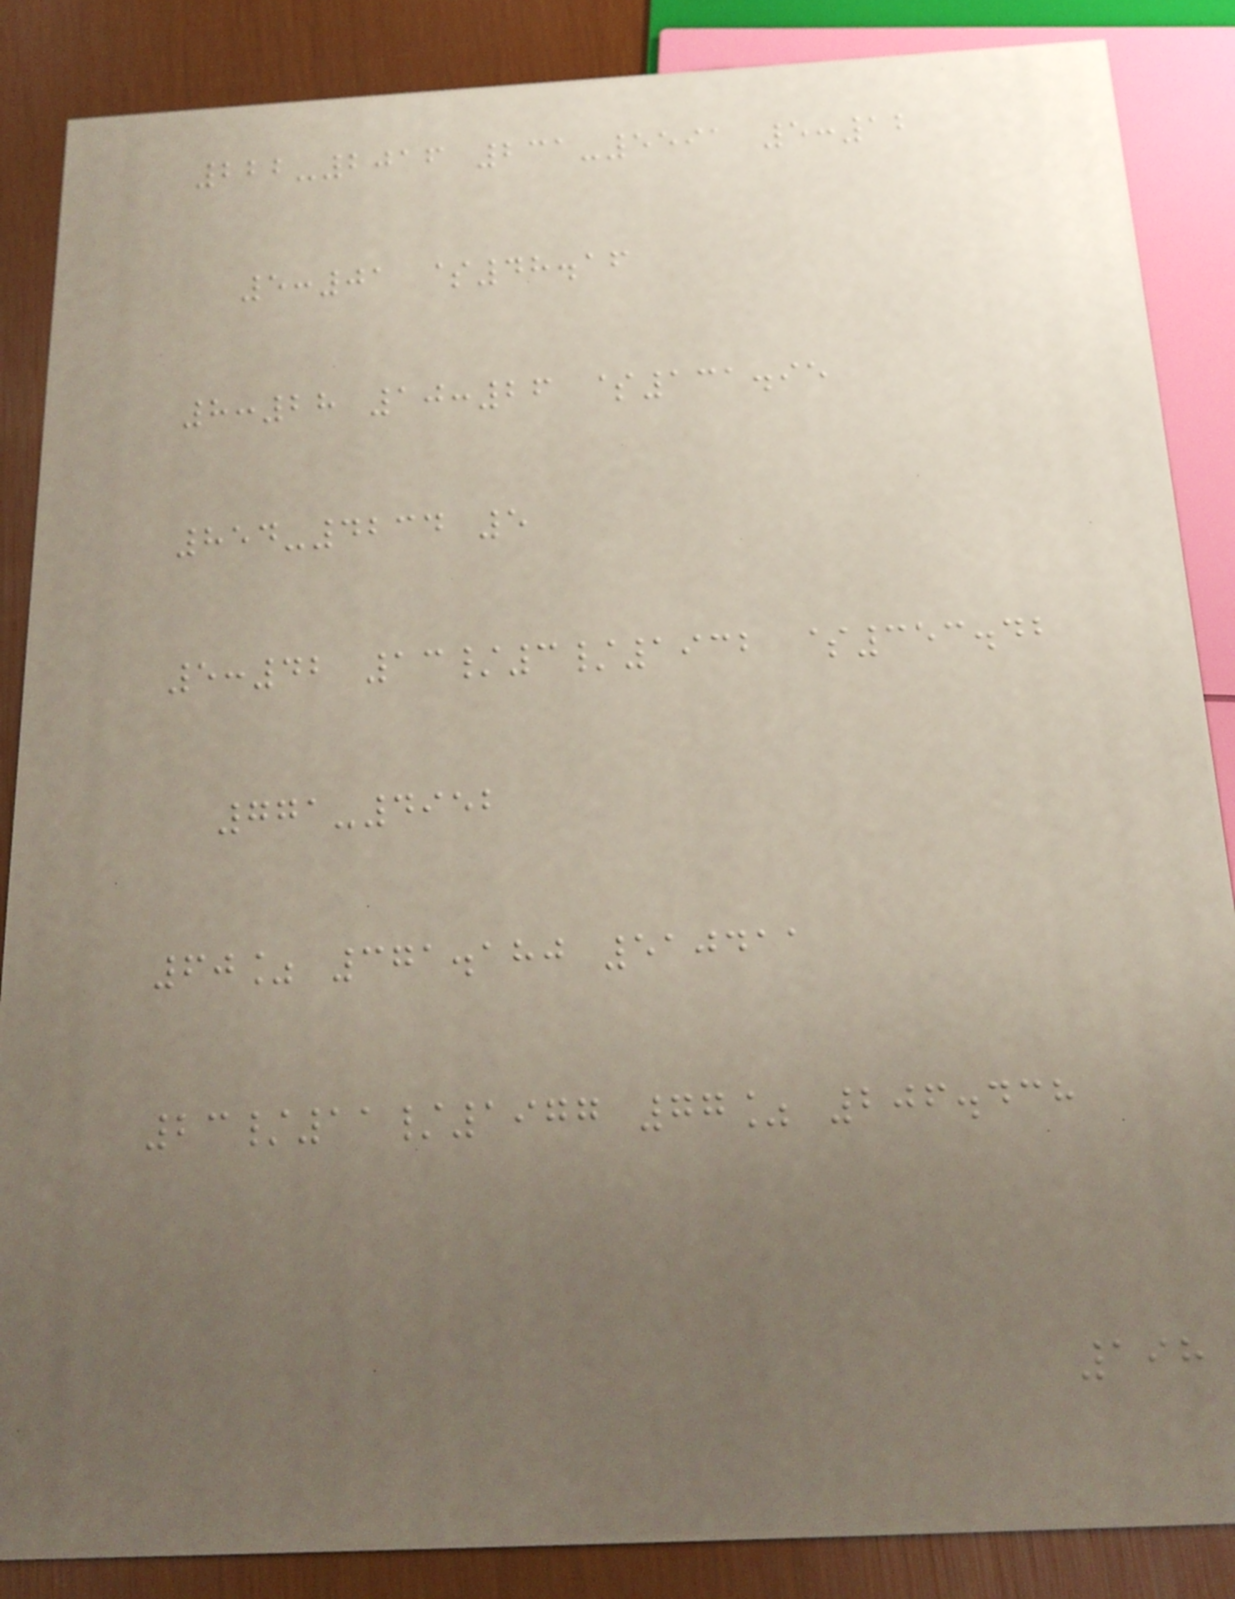222-2016 231-5591 5:12
5:01 $48.16
8:28 10:26 $131.95
854-4234 5
5:42 13/3/1932 $353.42
771-4952
60% 371.180 510411
23/11/1977 77% 206.438
198
